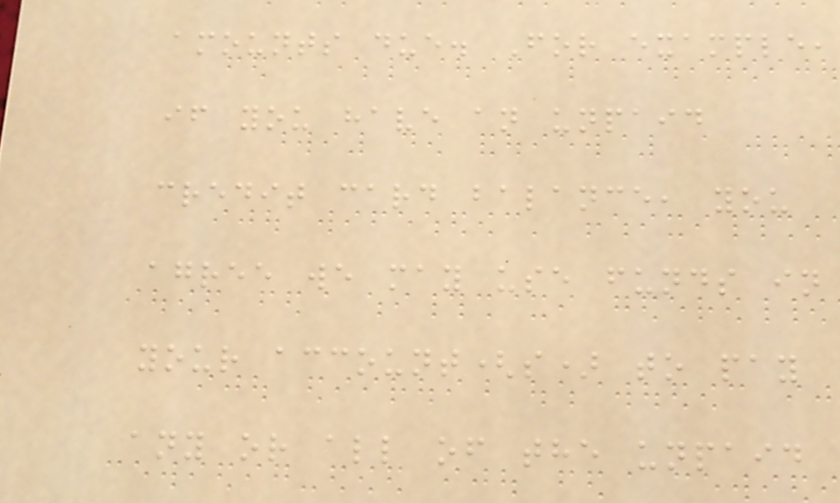amounts due. For example,
if you have an unpaid
credit card balance, you
agree we may use funds in
your account(s) to pay
any or all of the unpaid
